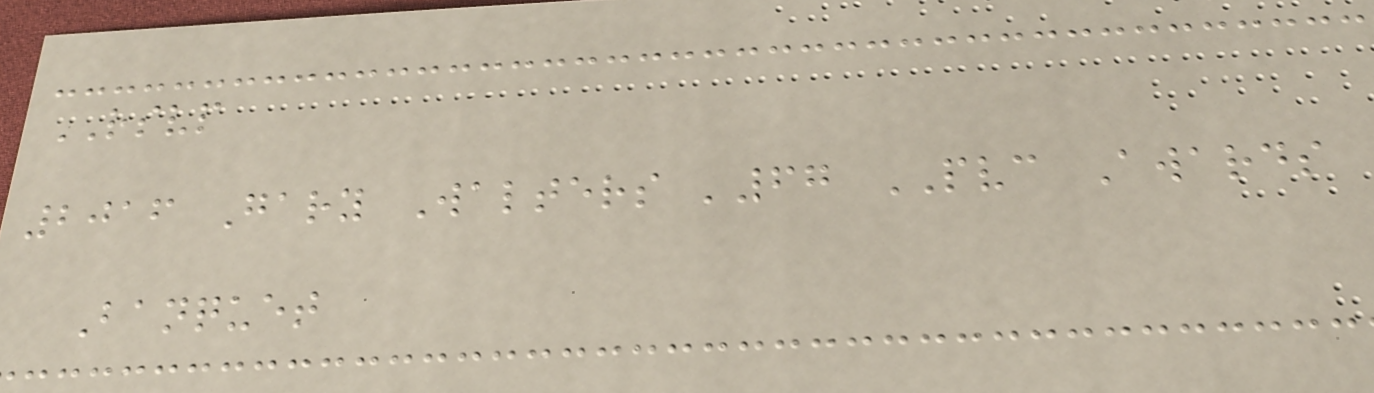RSVP
2016 Gary Walters '67 PVC Awards
Banquet
